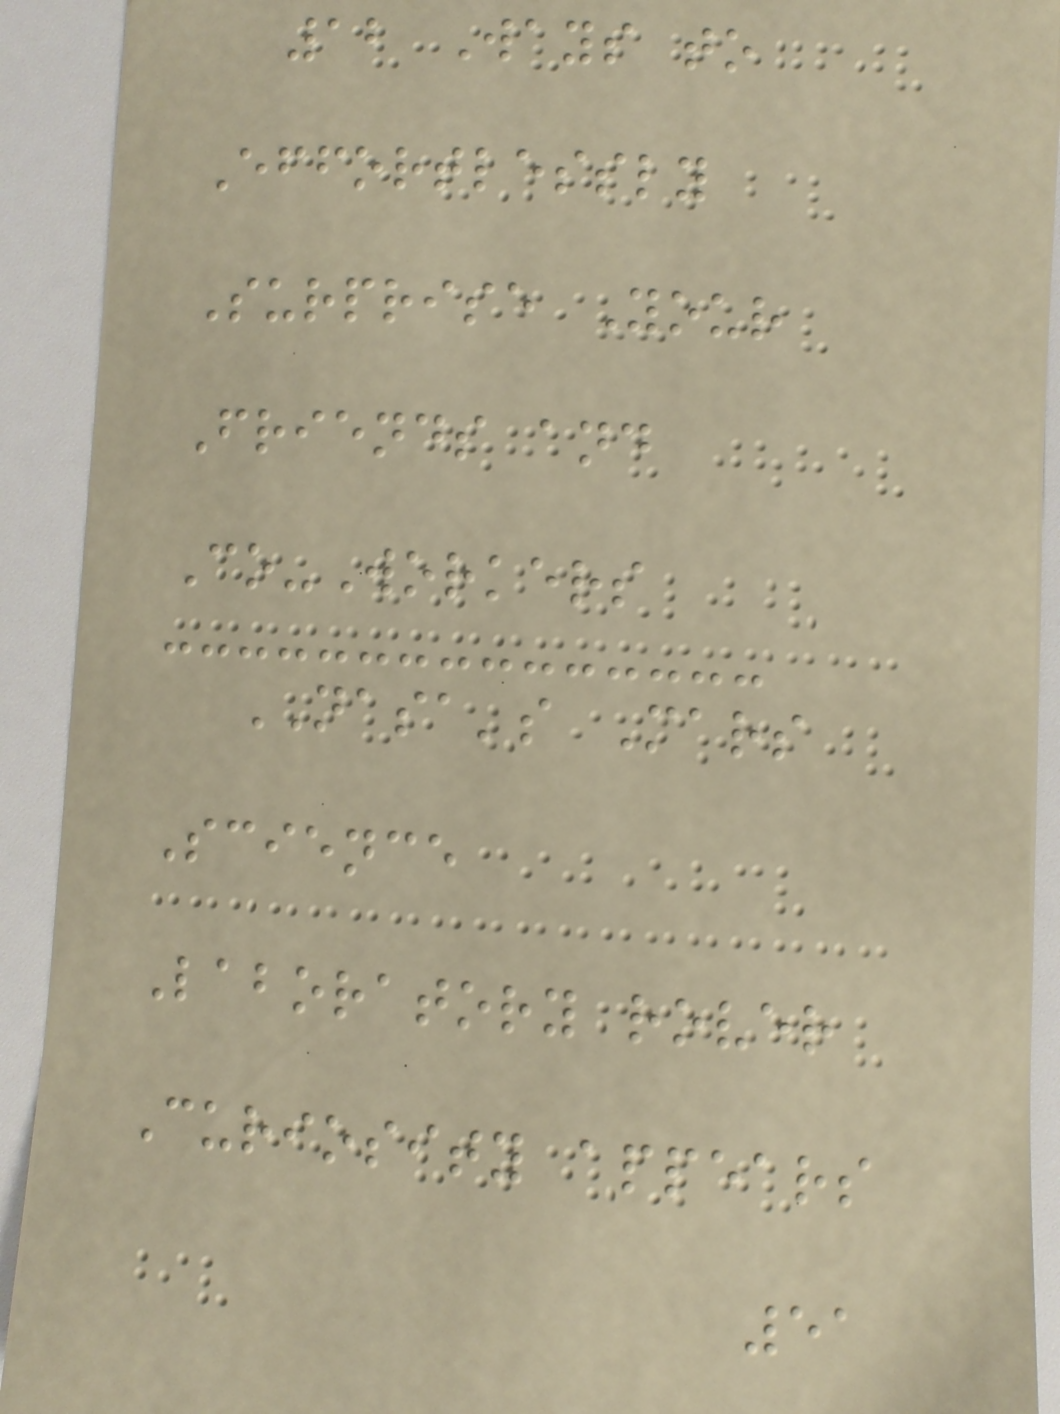12 Ways to
Effortlessly
Surprise Your
Friends and
Co-Workers
NASA's Mars
Science
Laboratory rover
Curiosity appears
51
